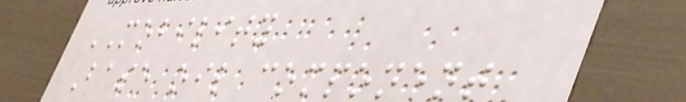MOBILITY
Base oil component
